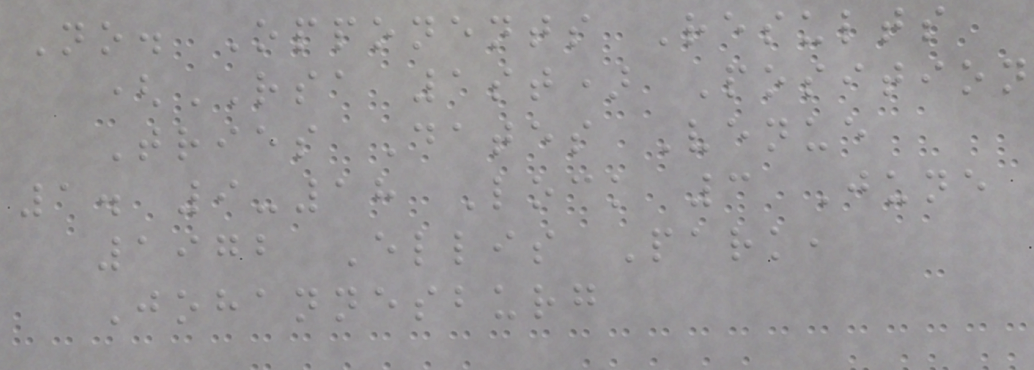No. Opponents Results
(RSA 1st) Position
Tries Dates Venue
1. 9-18 Lock 3 June
1972 Ellis Park,
Johannesburg
